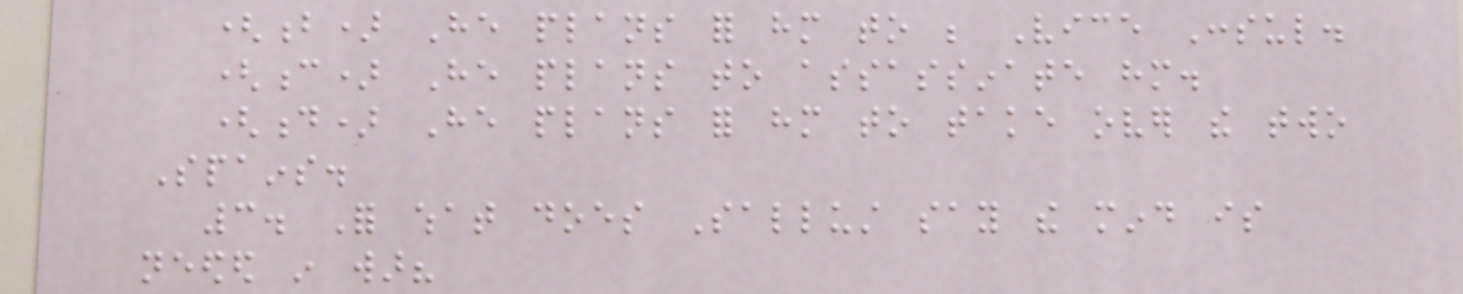(b) He plans for him to be Vice Consul.
(c) He plans to assassinate him.
(d) He plans for him to take over the two
Spains.
3. For what does Sallust say the mind is
needed in war?
